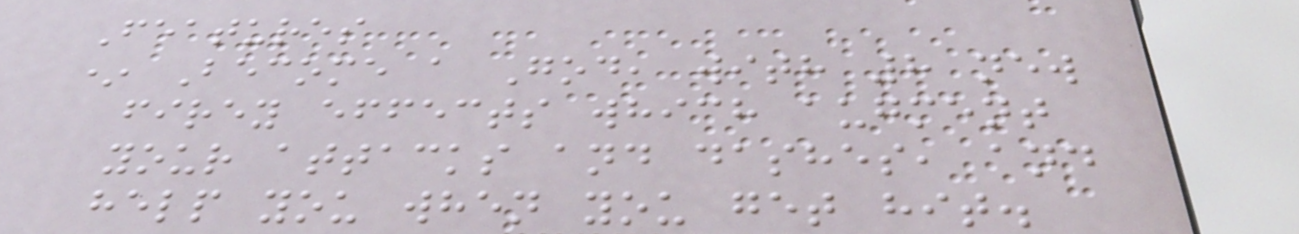Features
* Become a God, with 8 new
firey effects which augment
your attacks and dashes, and
help you when you get hit.
